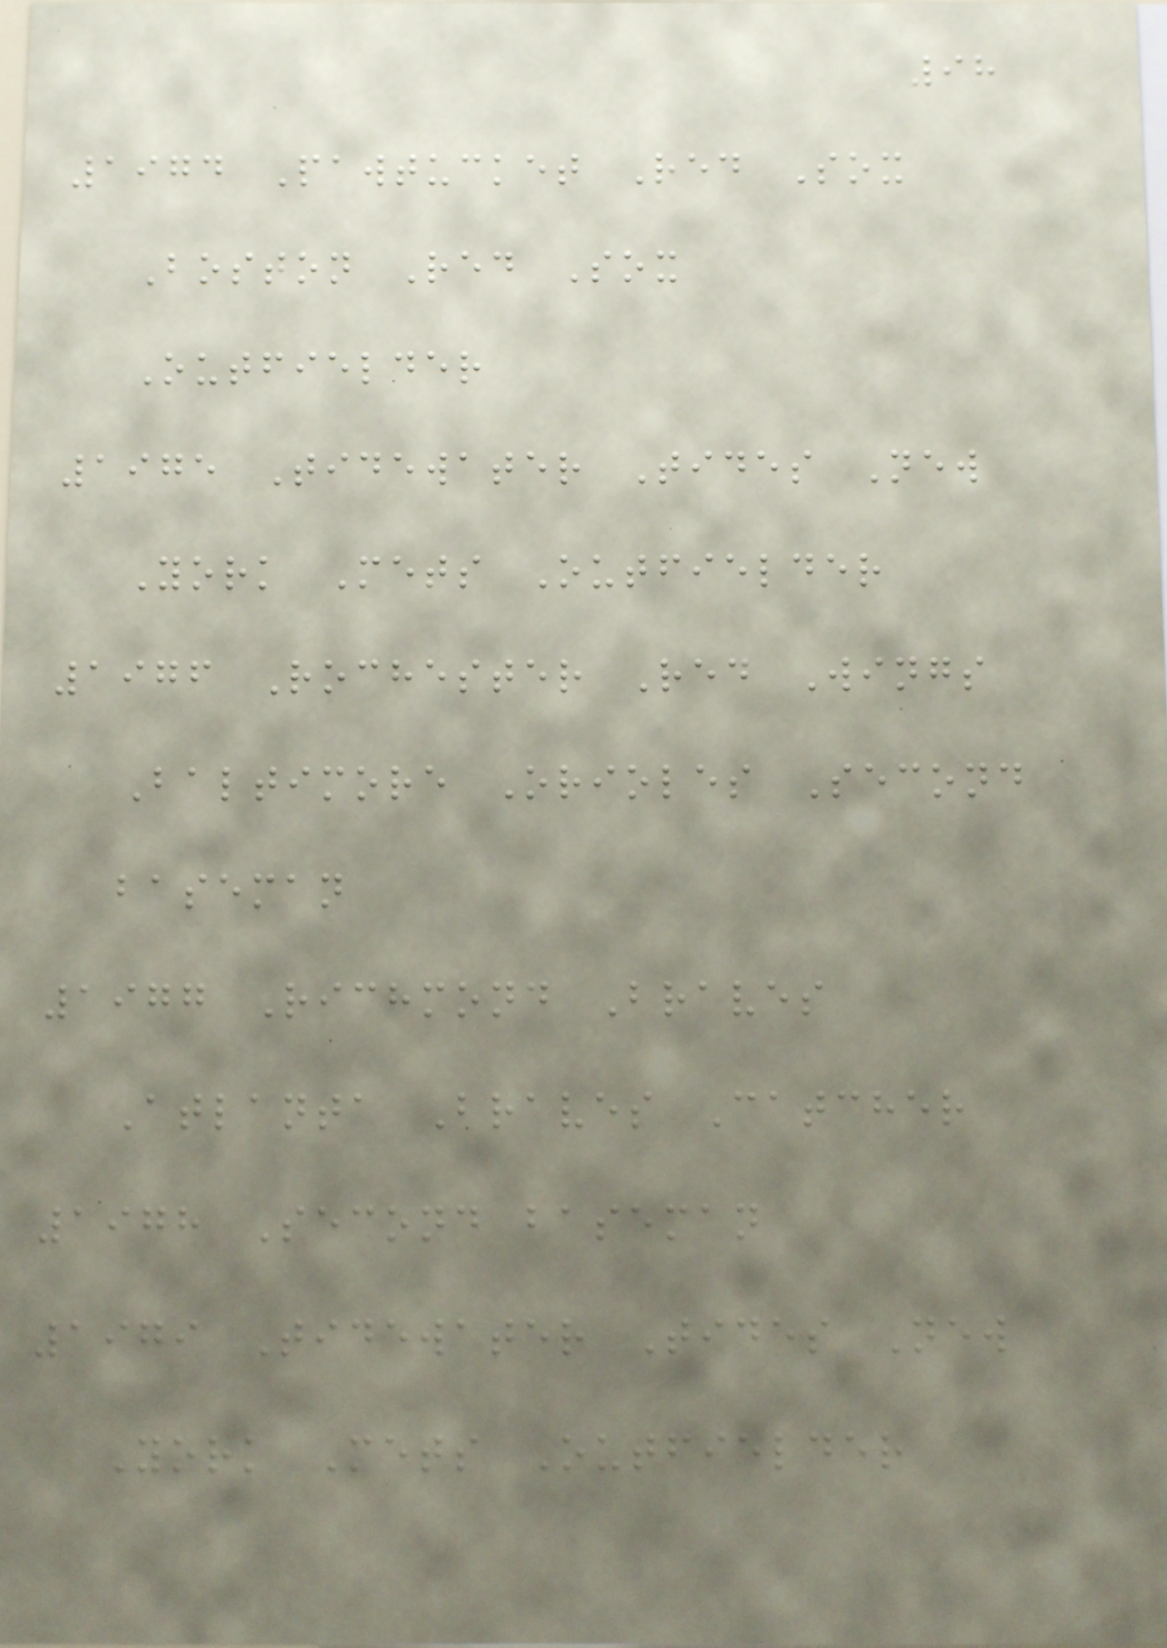98
1974 Pawtucket Red Sox
Boston Red Sox
Outfielder
1975 Tidewater Tides New
York Mets Outfielder
1976 Rochester Red Wings
Baltimore Orioles Second
baseman
1977 Richmond Braves
Atlanta Braves Catcher
1978 Second baseman
1979 Tidewater Tides New
York Mets Outfielder
